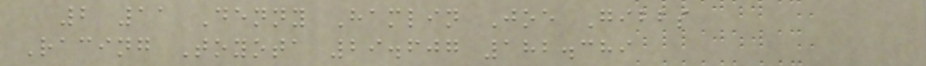2 11 Denny Hamlin Joe Gibbs
Racing Toyota 29.607 182.389
